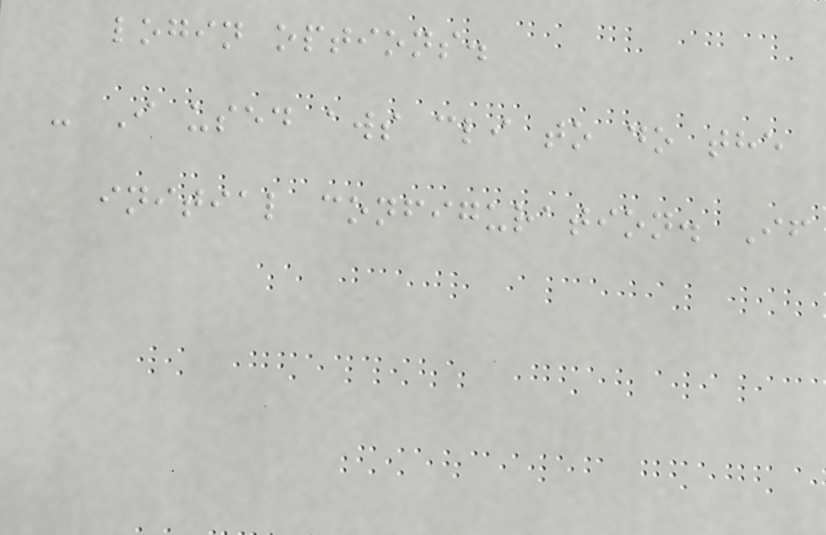login options.
- I used aws cli to do the
initial configuration. If
